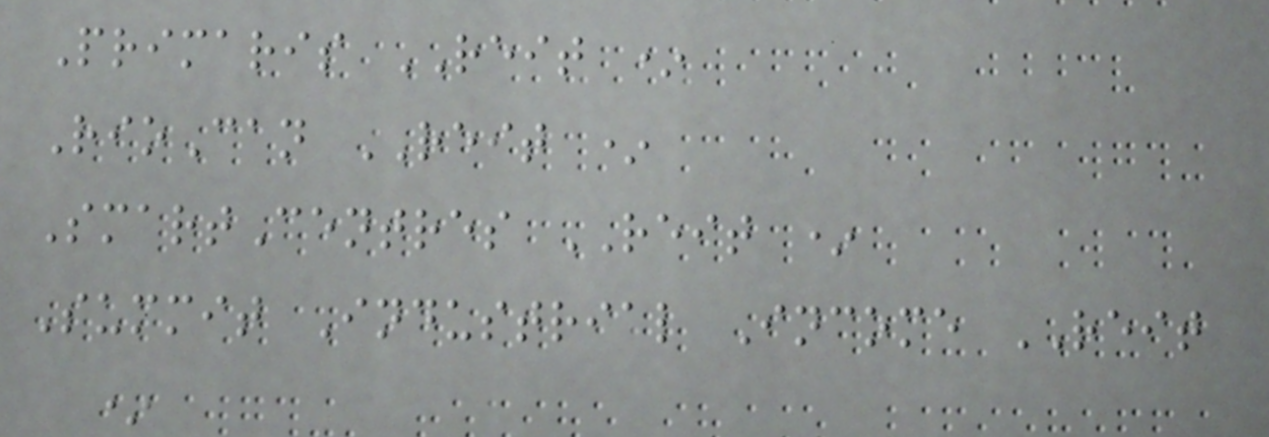Primaris REIT *
RioCan REIT *
SmartCentres REIT *
Summit Industrial Income REIT
*
